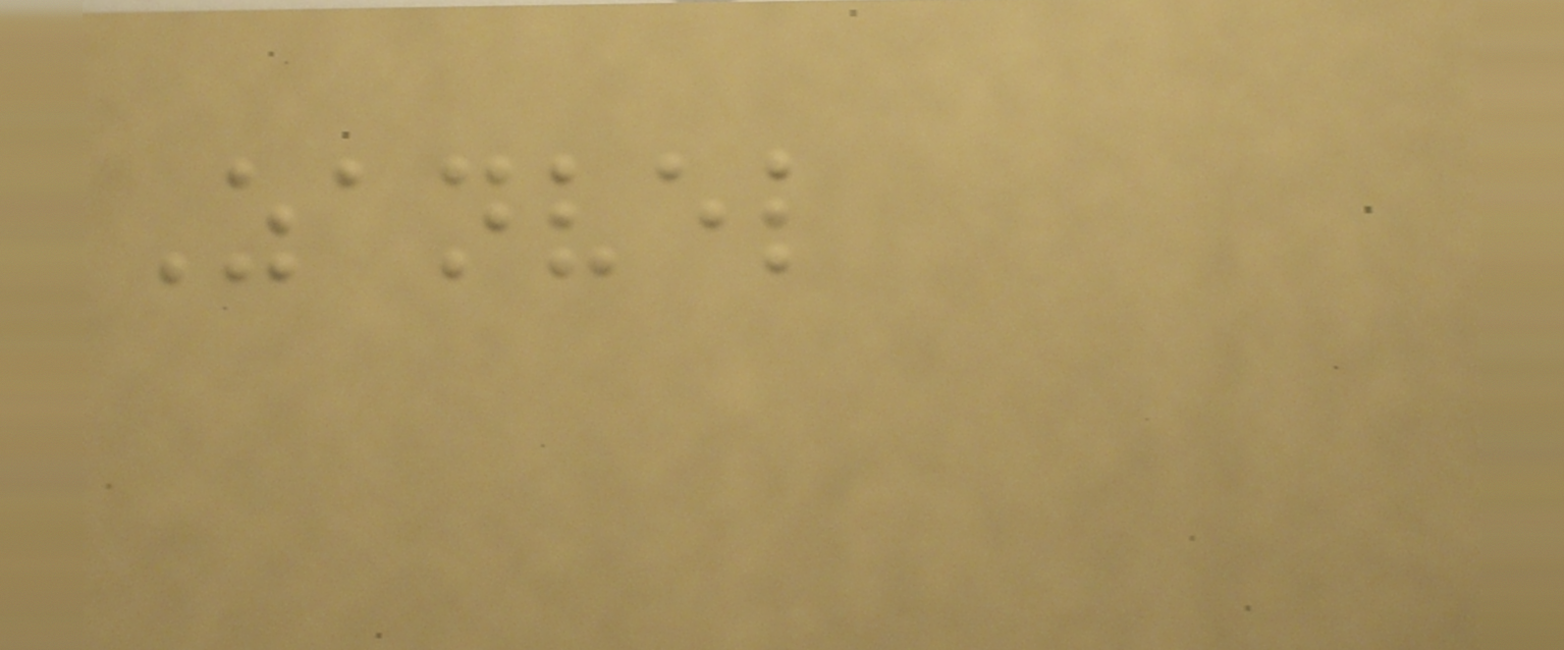Zanvel
